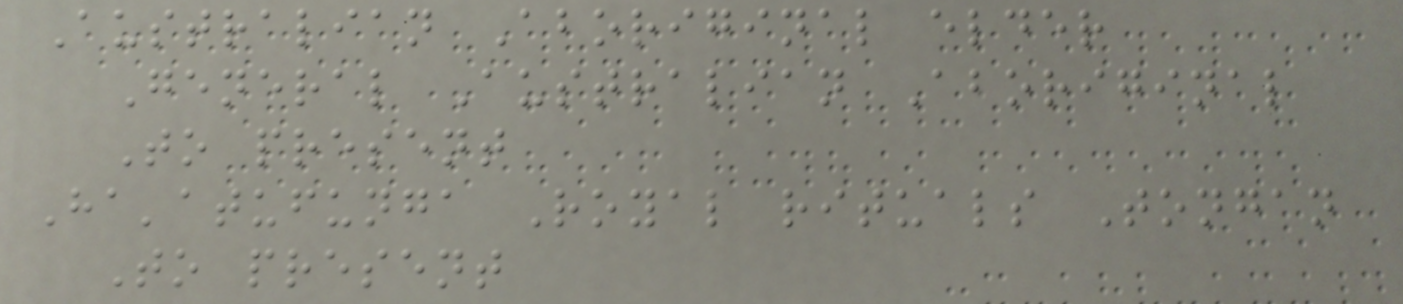Australian Aboriginal elder
General Australian Aboriginal
To present
Ha'atufunga Royal rituals Tongan
To present
